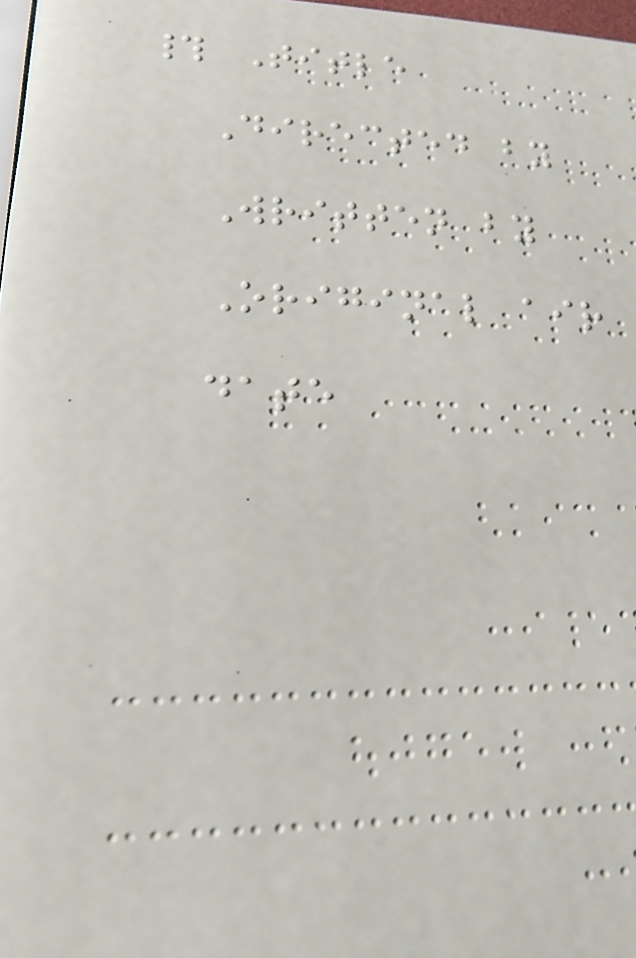# Title
Directed by
Written by
Original air
date
